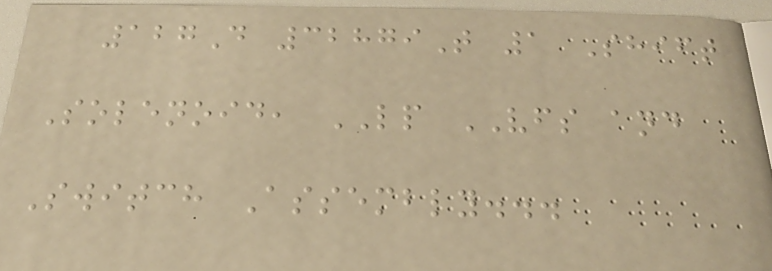127D 32879T 1 Shift
Solenoid, LP VFS and
Switch Assembly...
